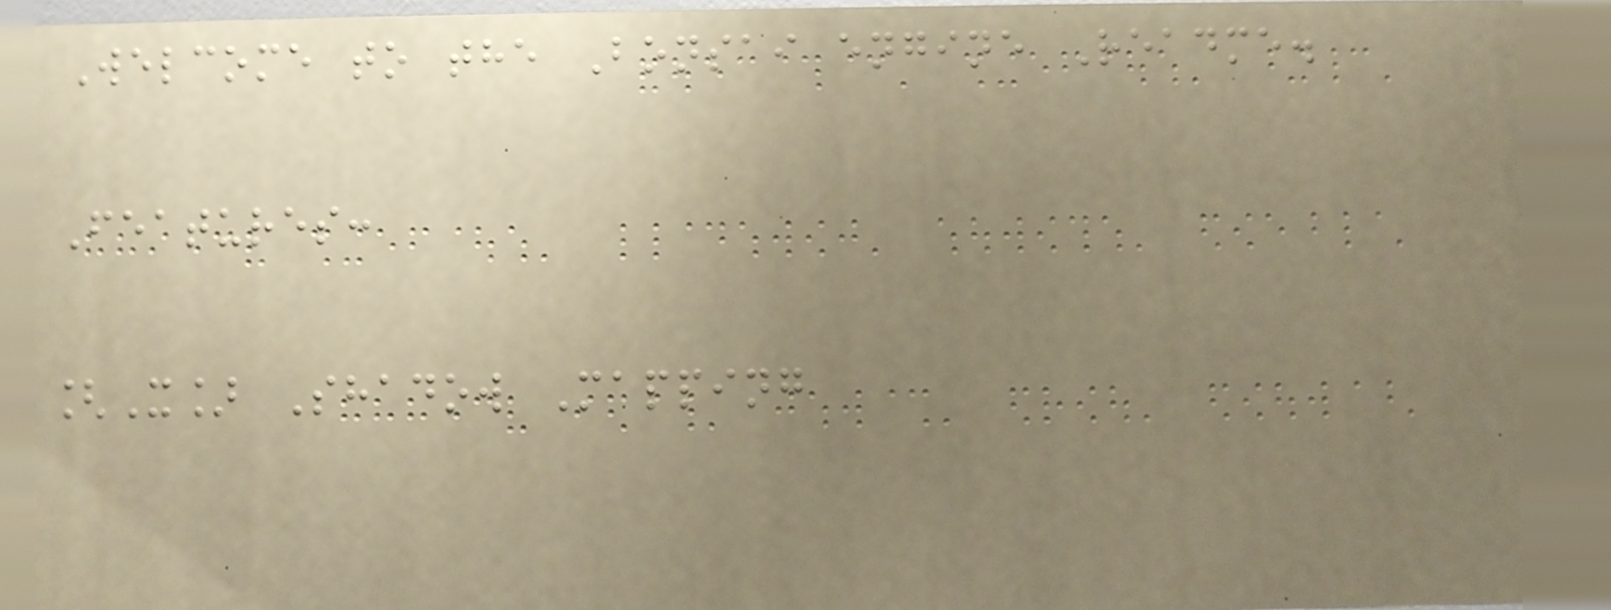Welcome to the Bonsai engine Readme.
Features:
[X] Shadow Mapping
